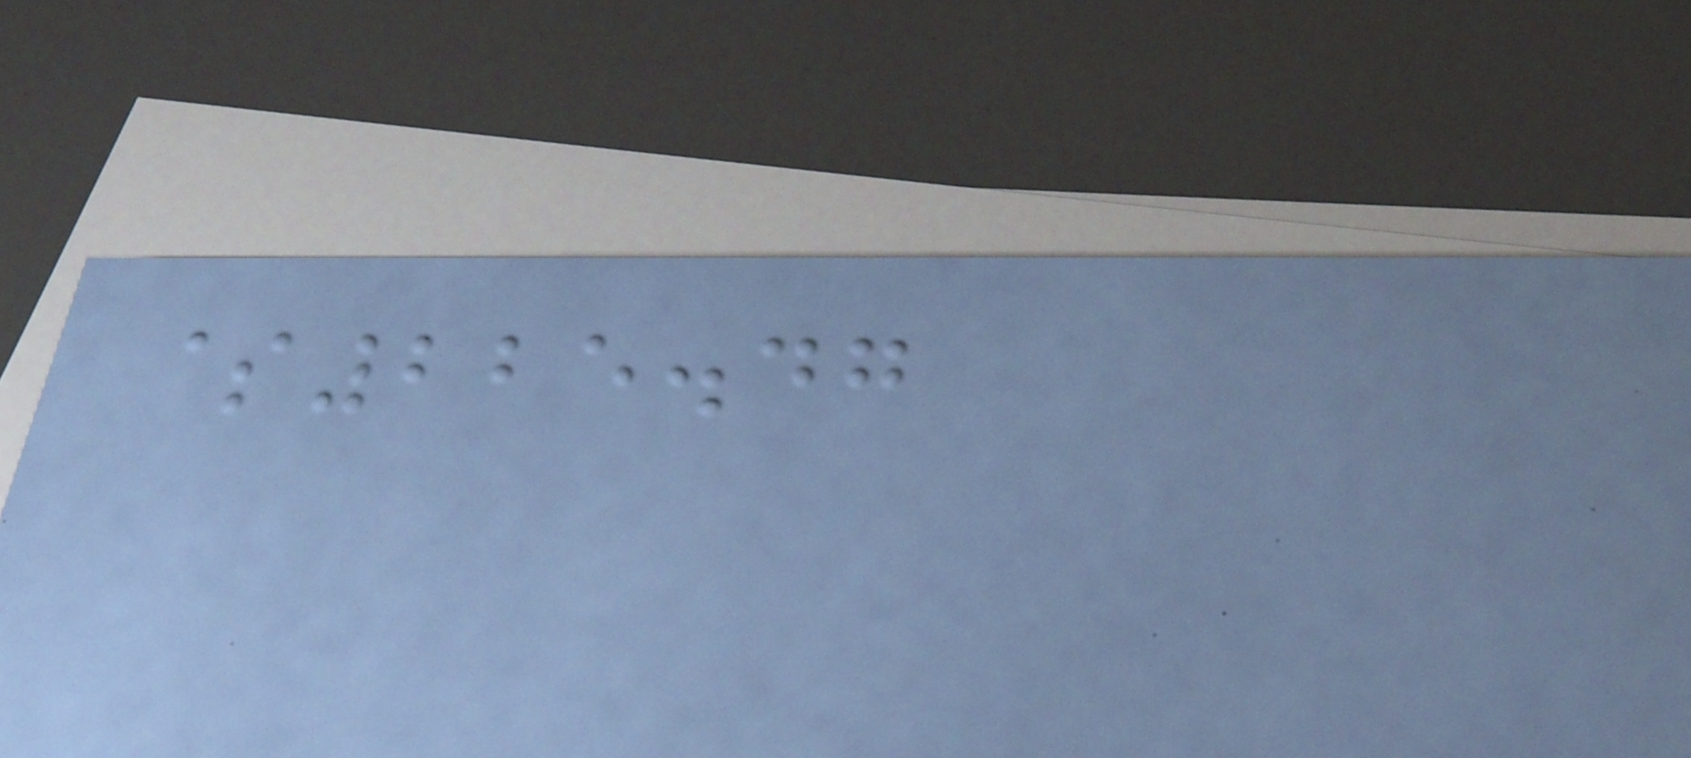$225.47
